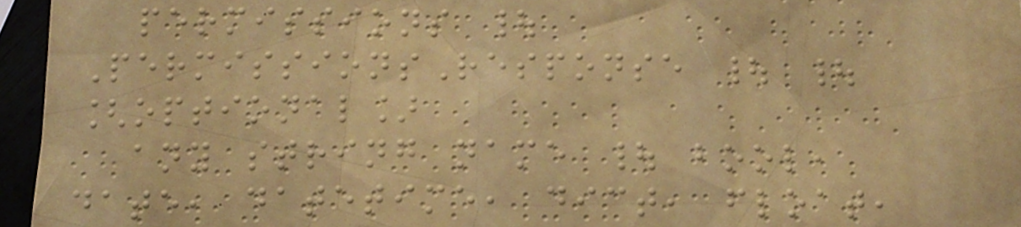permissions |
PermissionsResponse | |
[optional]
any string name | bool,
date, datetime, dict, float,
